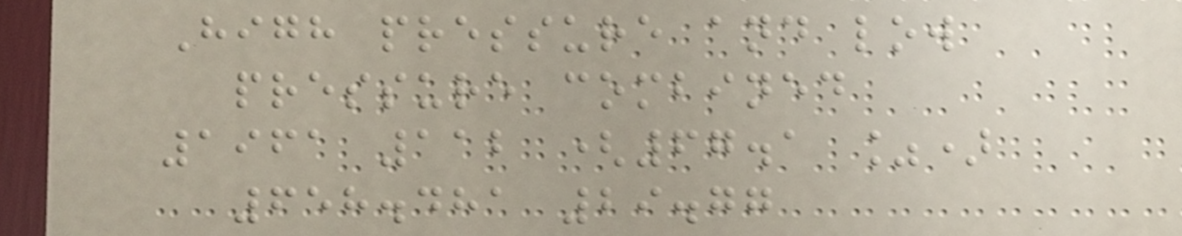High pressure and low
pressure combined
1961 112 (67.1 %)
658.481 29.77
